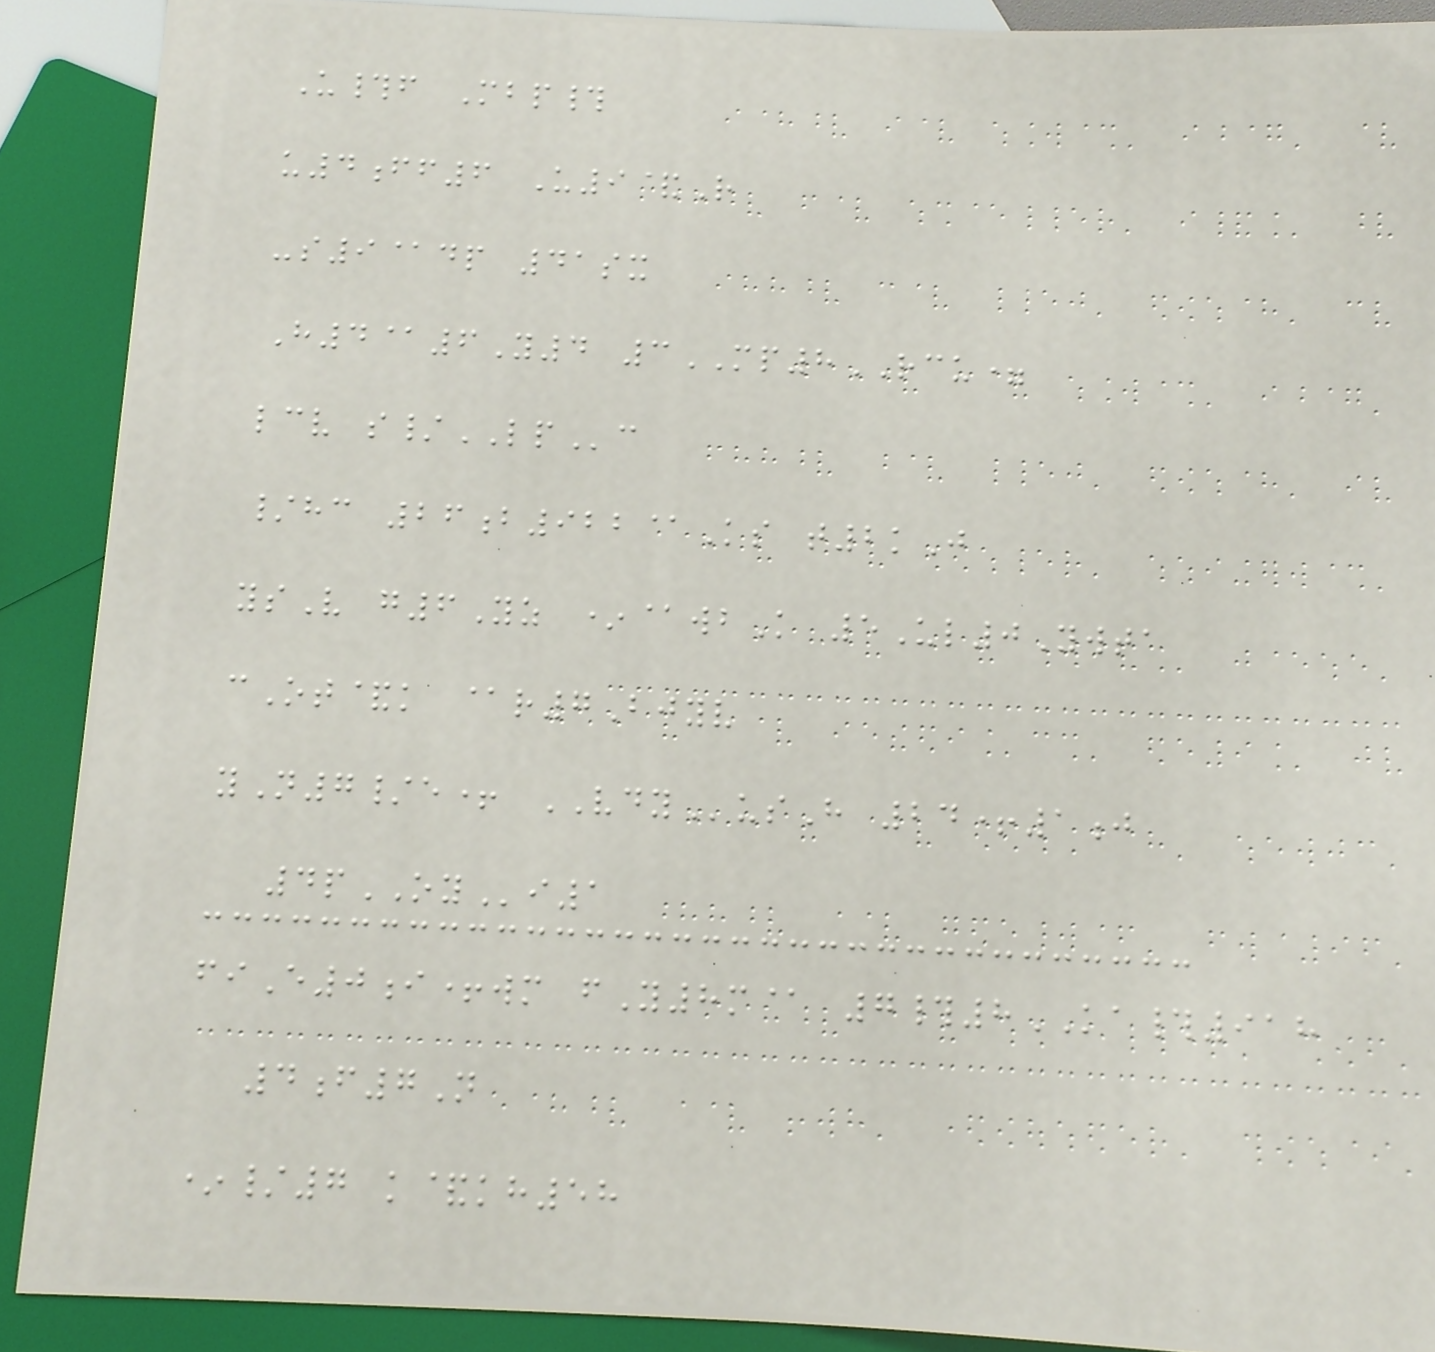U#f Mbp#
u4ff6 U9&R
-s9@dp 41sx
H4@6Y4 3MP8RCU=
lcv s/LPc
/hc 26b922@Ks t2kJ
ysV g6Yz *@wbK 5Ul0Ywta
cOt&k @r7Bjyv
yN7/e+ VDYusH 24+1j
4pOYi1
fiE0i+wm fY8m@ 7#8KA#918
4f7N
*/7 k&kh58
